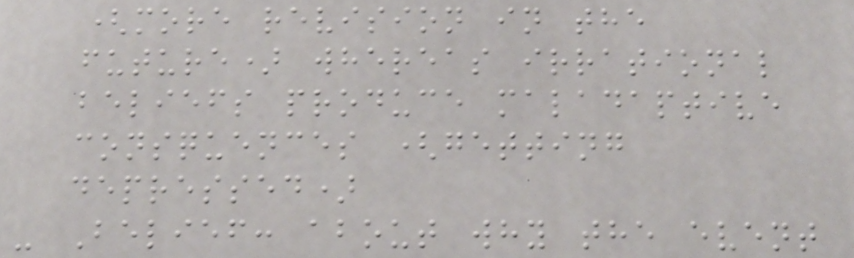(more revision in the
future) whereas irrational
beliefs produce maladaptive
consquences (getting
depressed)
- Belief: about why the event
